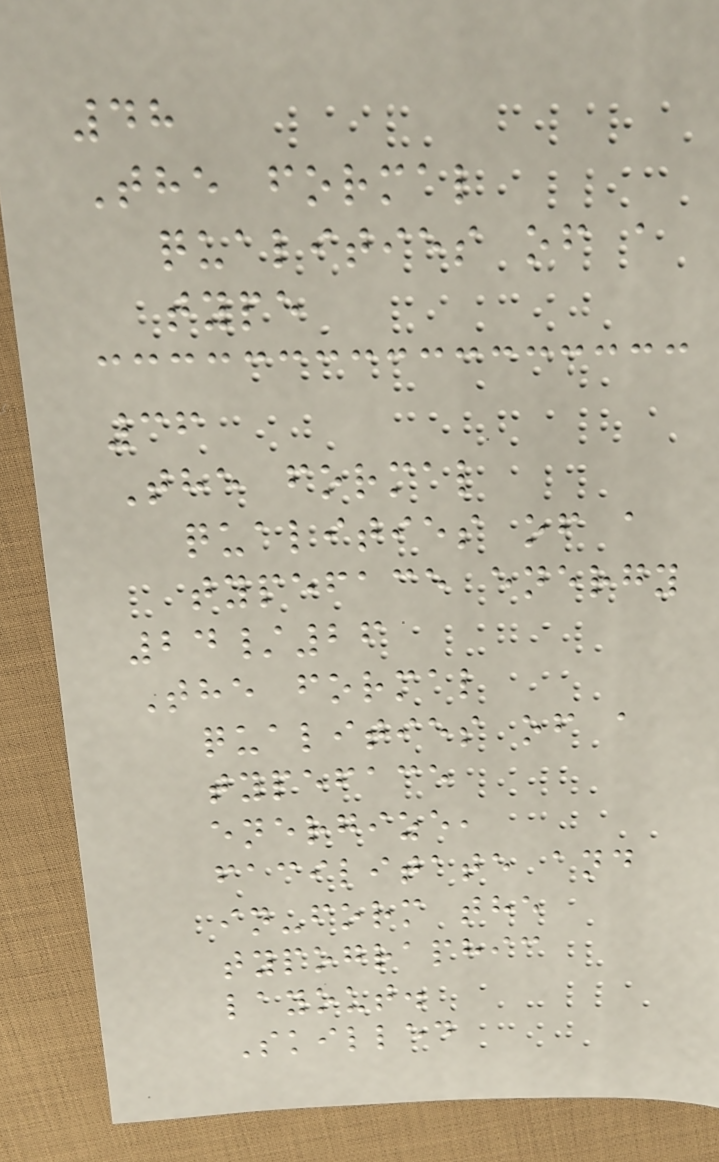48
The formal
qualities of a
type
36
The formal
qualities of a
typeface energy
24/26
The formal
qualities of a
typeface
energize,
facilitate and
in-form the
typographic
layout.
Skilled
